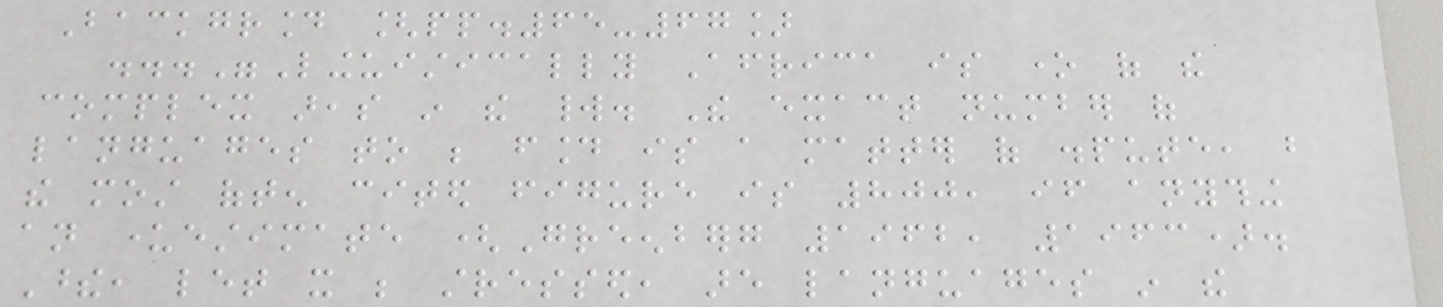Background [pp.65-67]
..."Linguistically Africa is one of the
complex areas in the world. The exact number of
languages to be found is a matter of dispute, but
the most often cited figure is 800, if anything
an underestimate (Greenberg 1962, 1963).
These, let it be stressed, are languages in the
